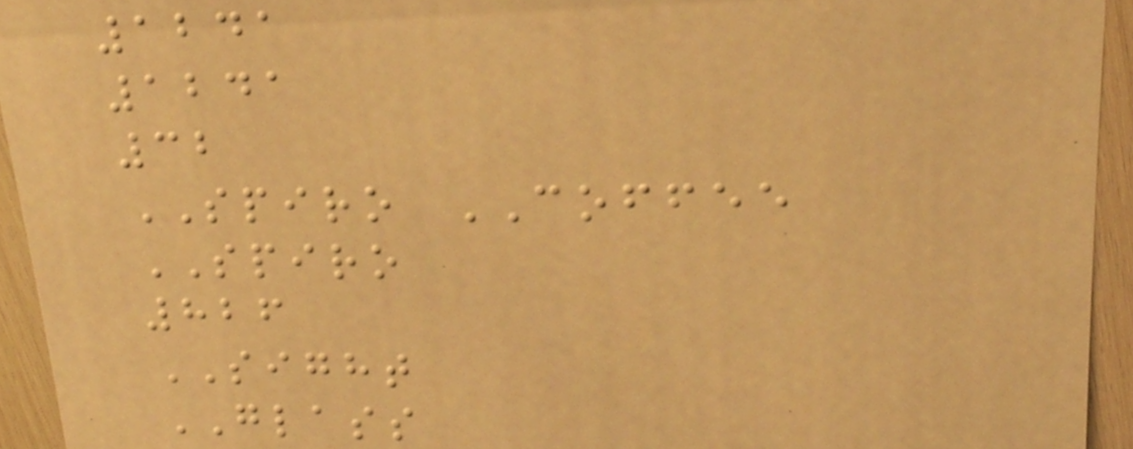1241
1241
32
SPIRO COFFEE
SPIRO
826
SIGHT
GLASS
